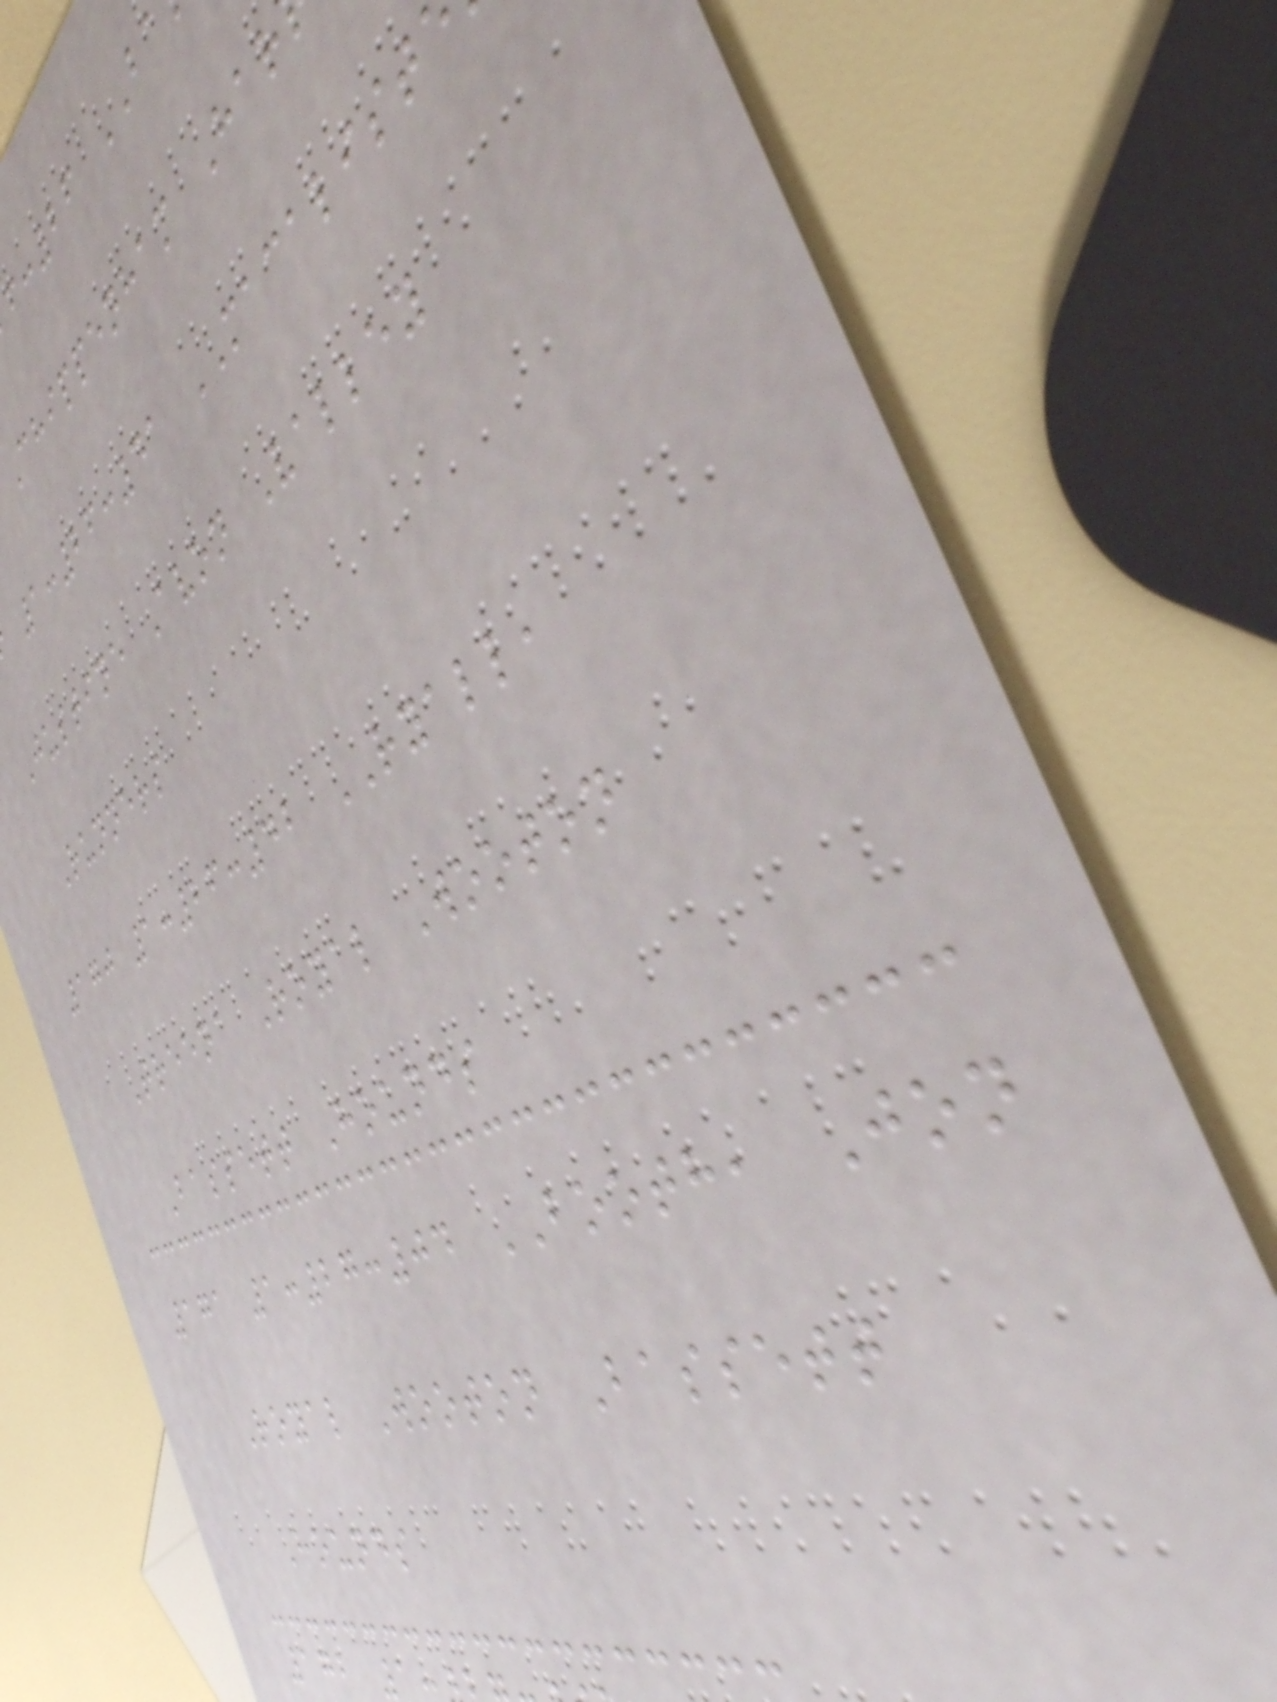Chippenham Har
1:26:41 MACALIST
Justine Avon Valley
Runners
170 1:26:42 RYALL,
Treena Royal Wooton
Bassett Hounds
171 1:27:04 BOOTH, Jon
Royal Wooton Bassett
Hounds
172 1
